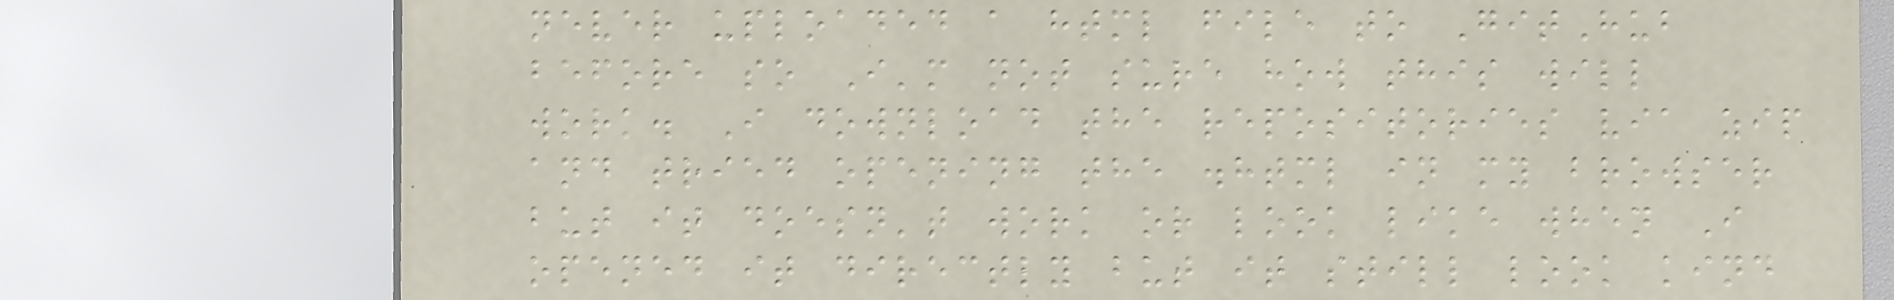never uploaded a html file to GitHub
before so I'm not sure how this will
work. I download the repositories via zip
and tried opening the .html in my browser
but it doesn't work or look like when I
opened it directly but it still look kind
